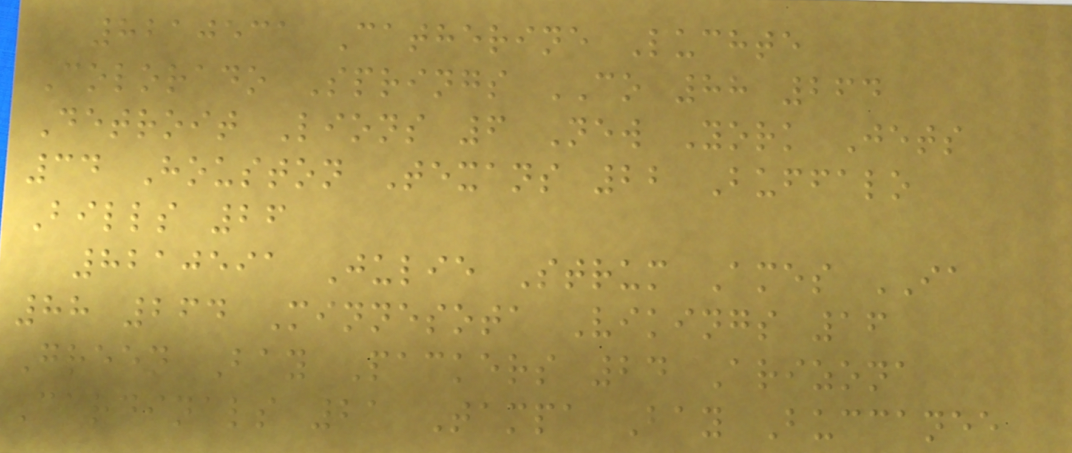8210531 Catherine Luchte
Colorado Springs CO 88 264
Detroit Lions 6 New York Jets
34 Houston Texans 22 Buffalo
Bills 26
8210591 Julie Strum Ames IA
88 264 Minnesota Vikings 16
Green Bay Packers 24 Arizona
Cardinals 21 Tampa Bay Buccanee
